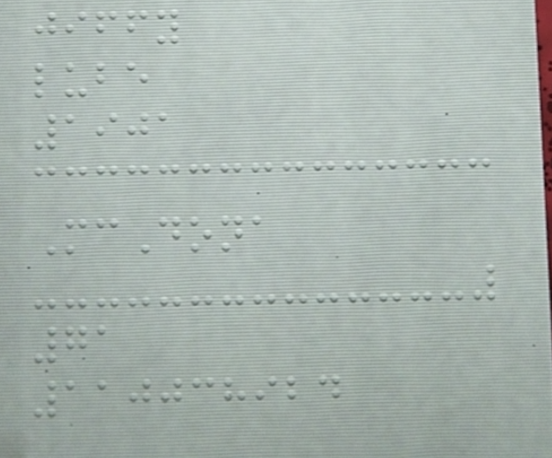jiffy
lube
1901
McDona
71
110038924
